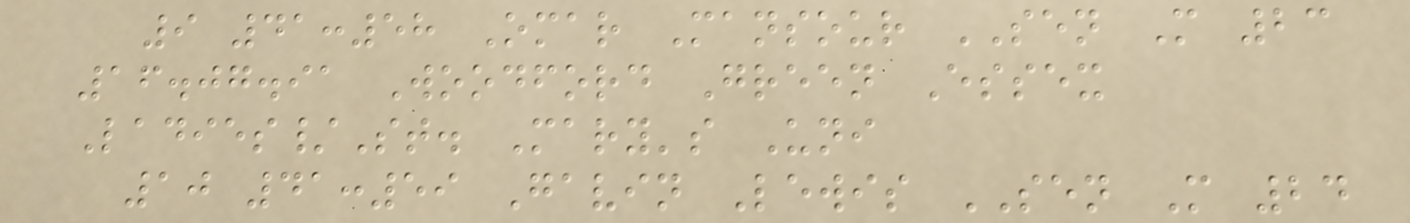9 41:58 Omar Mansour SEN M 23
16.07.91 Woodford Green Essex
Ladies/St. Mary's Uni
10 41:59 Gavin Lewis SEN M 24
